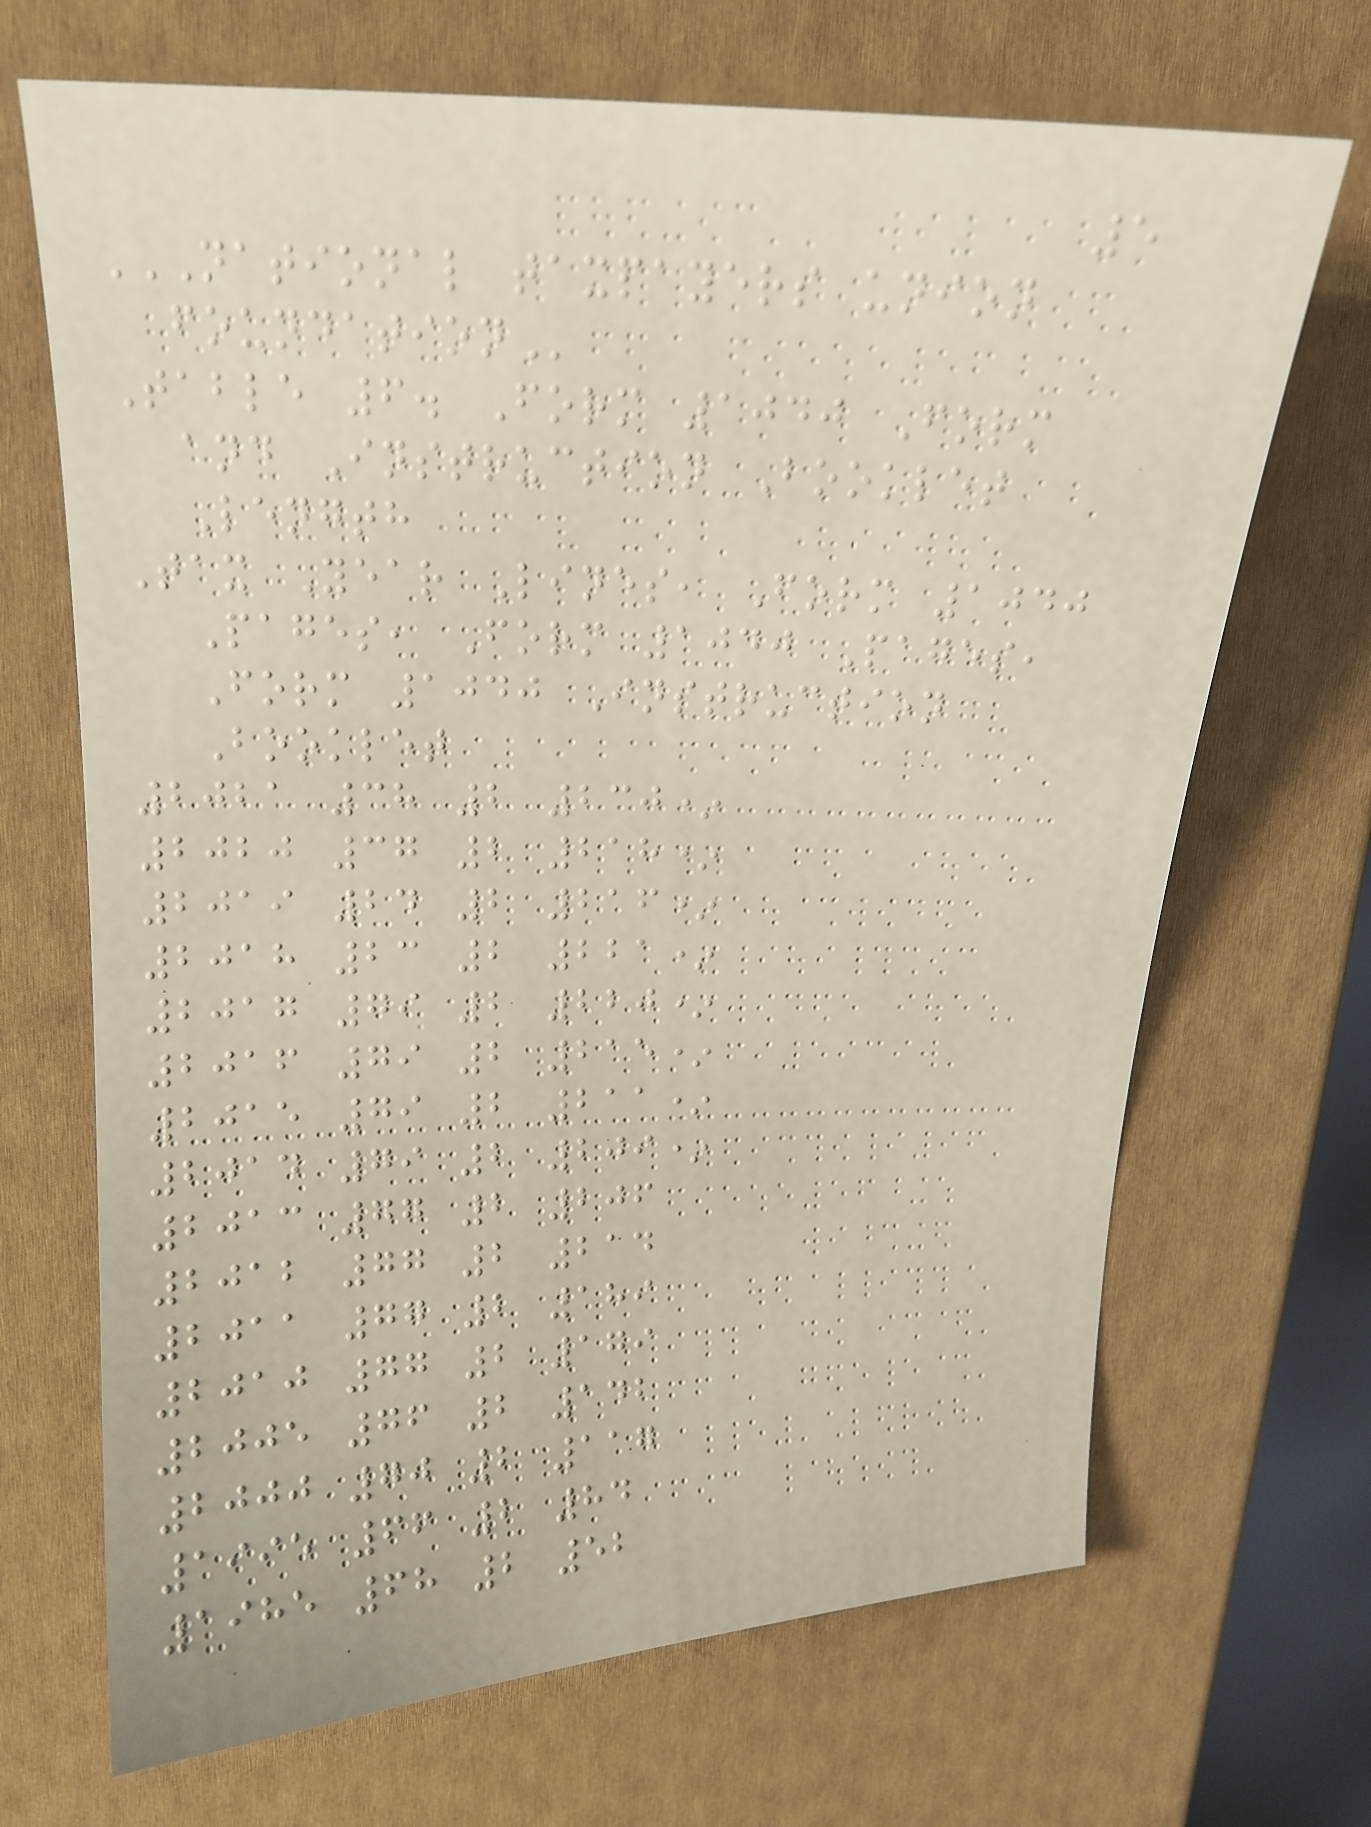5
NATIONAL TAXPAYERS UNION
FOUNDATION
Table 6. Form 1040 Form
and Instruction Booklet
Length
Tax Year Lines, Form 1040
Pages, Form 1040 Pages,
Form 1040 Instruction
Booklet
2021 38 2 230*
2020 37 2 218*
2019 24 2 216*
2018 23 2 221*
2017 79 2 220*
2016 79 2 215*
2015 79 2 211*
2014 79 2 209*
2013 77 2 206
2012 77 2 214
2011 77 2 189
2010 77 2 179
2005 76 2 142
2000 70 2 117
1995 66 2 84
1985 68 2 52
